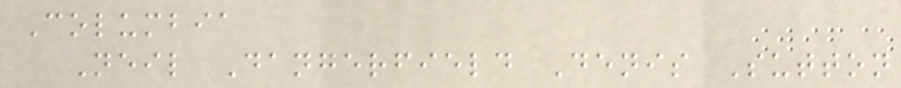Columbia
Neil Dangerfield Denis Sutton
